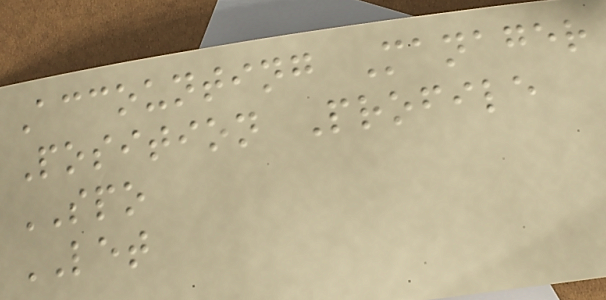Accounting Manager
Position Profile
SPO
LET
